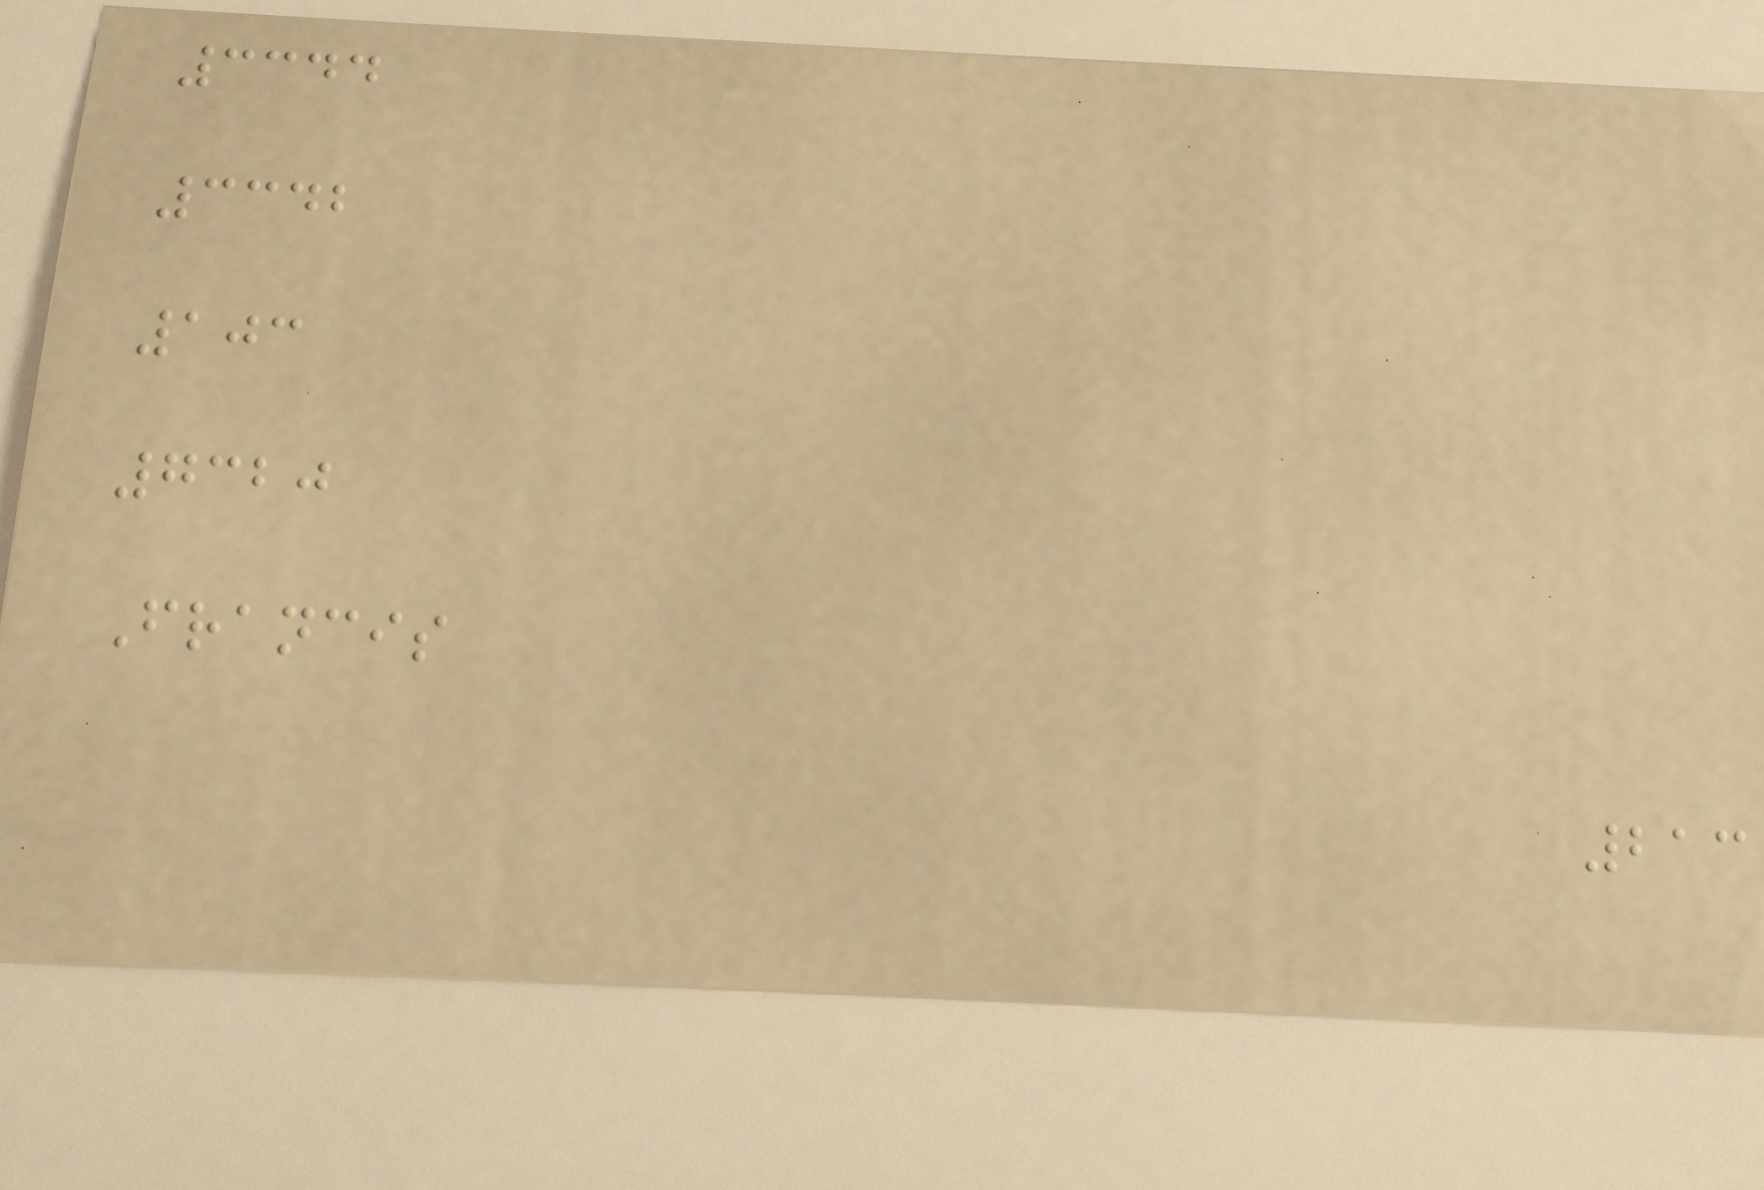3344
3342
103
7320
Francis
213
